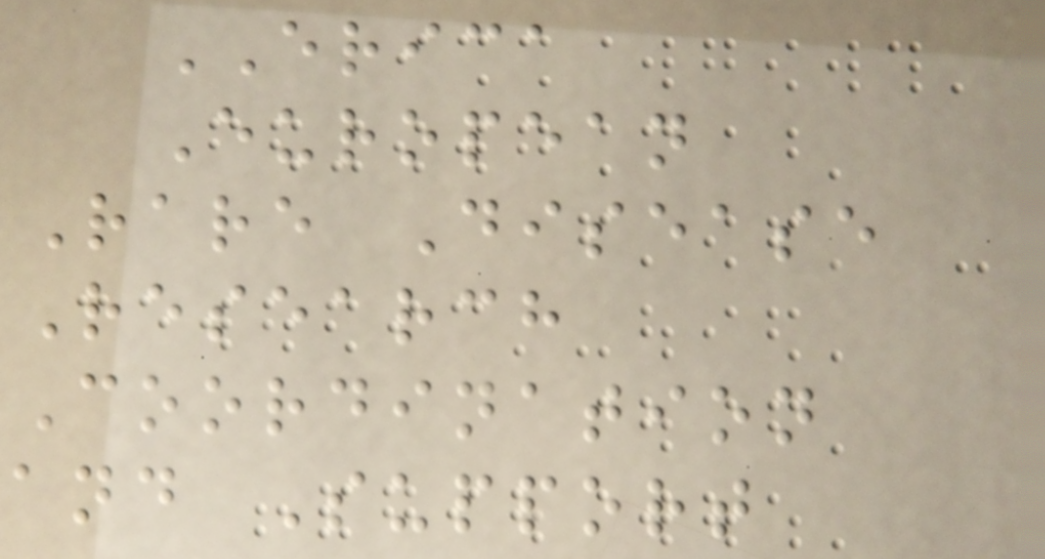ERICA
European
Rare Disease
Research
Coordination
and Support
